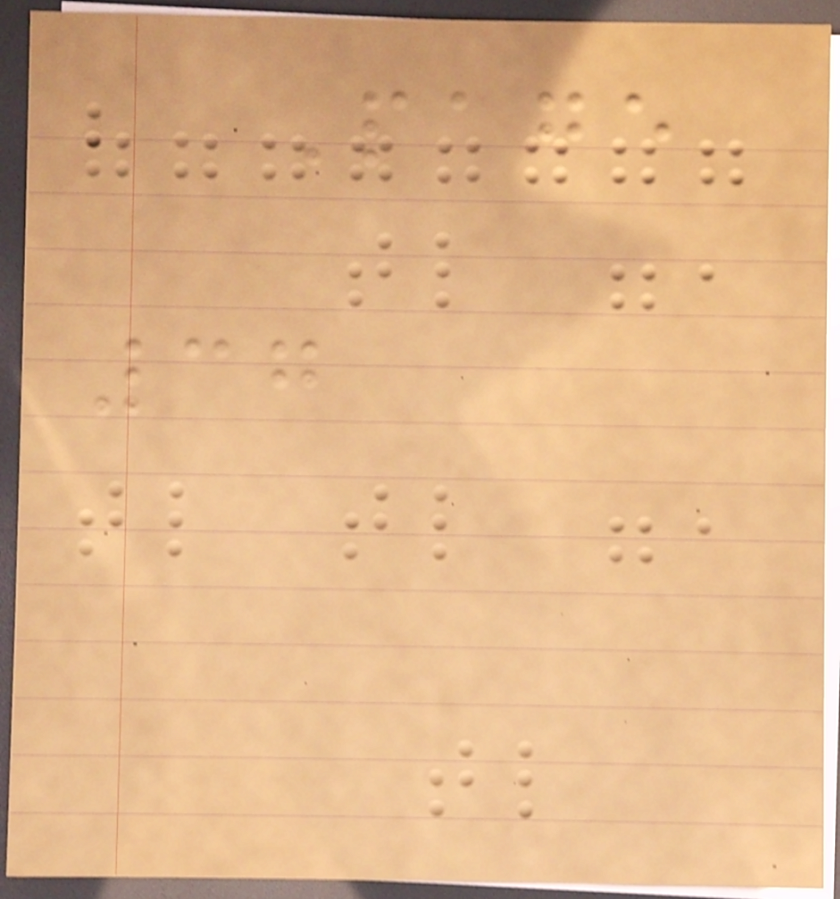Page
37
